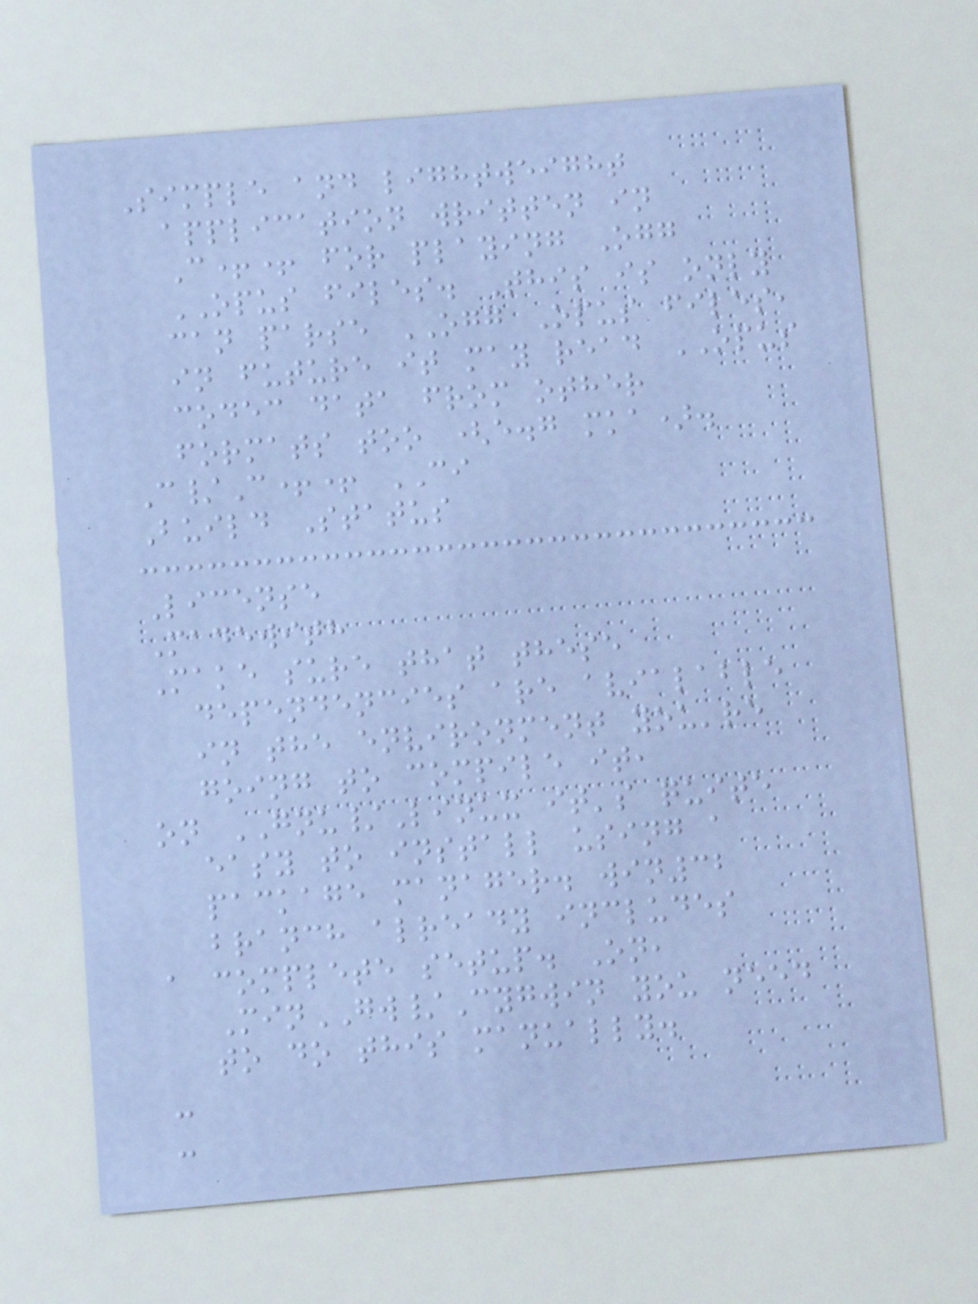Simple and lightweight
application written in
C++ for playing Ogg
OPUS files. This is only
can parse OGG Opus files,
in future it may read OPUS
codec data from other
formats too (e.g mka).
C/C++ CI
Build Status
License
Madewith
Make sure that these
dependencies are avialable
in the environment you're
going to compile it,
on GNU/Linux it's quite
easy to install using a
package manager. win32
branch already includes
a complete setup. On,
MinGW/Cygwin you need
to do this manually.
-
-
